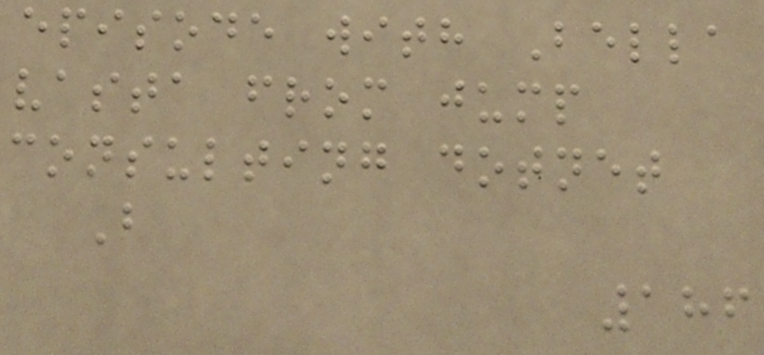episode with Bella
vasta from jump
consulting dotnet
B
186
